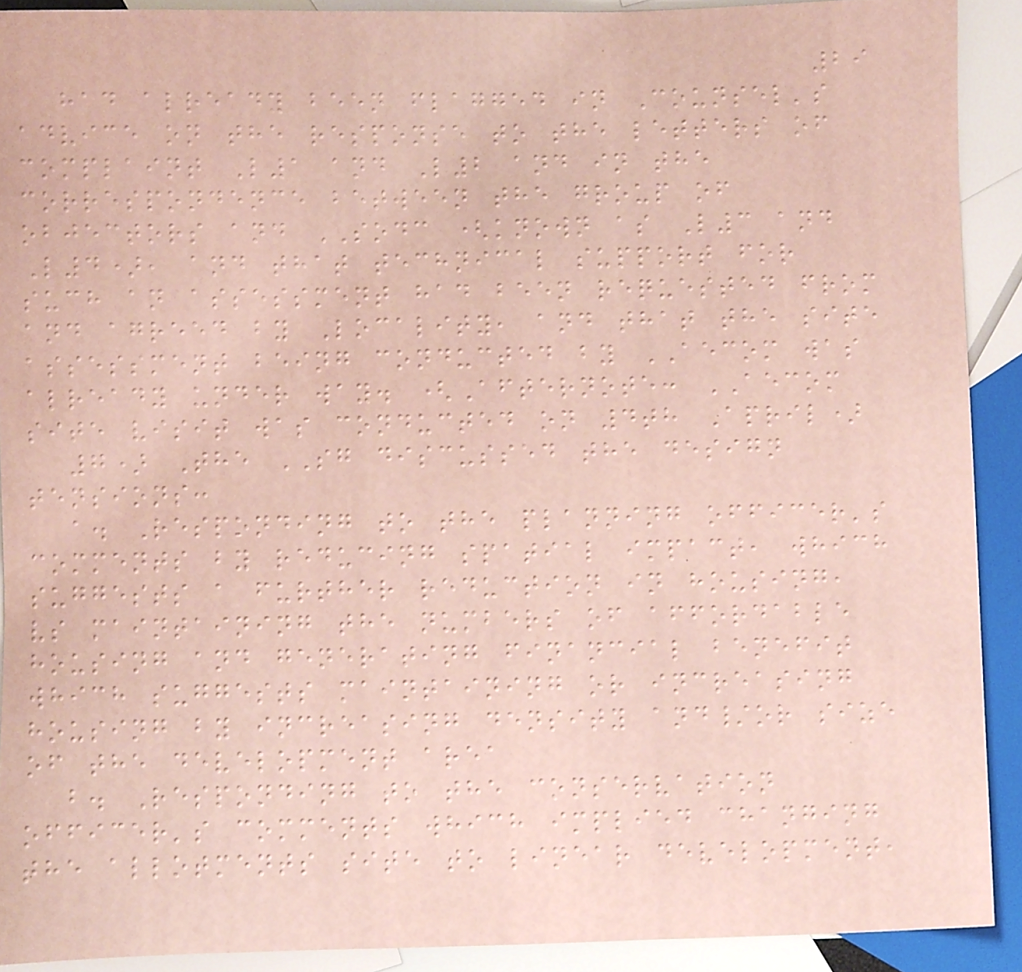29
had already been flagged in Counsel's
advice on the response to the letters of
complaint L1 and L2 and in the
correspondence between the group of
objectors and SODC (known as L3 and
L4), and that technical support for
such an assessment had been requested from
and agreed by Locality, and that the site
assessment being conducted by AECOM was
already under way. (Afternote: AECOM
site visit was conducted on 4th April)
7) The SG discussed the design
tensions:
a. Responding to the planning officer's
comments by reducing spatial impact, which
suggests a further reduction in housing,
vs maintaining the numbers of affordable
housing and generating financial benefit
which suggests maintaining or increasing
housing by increasing density and/or size
of the development area
b. Responding to the conservation
officer's comments which implied changing
the allotments site to linear development,
